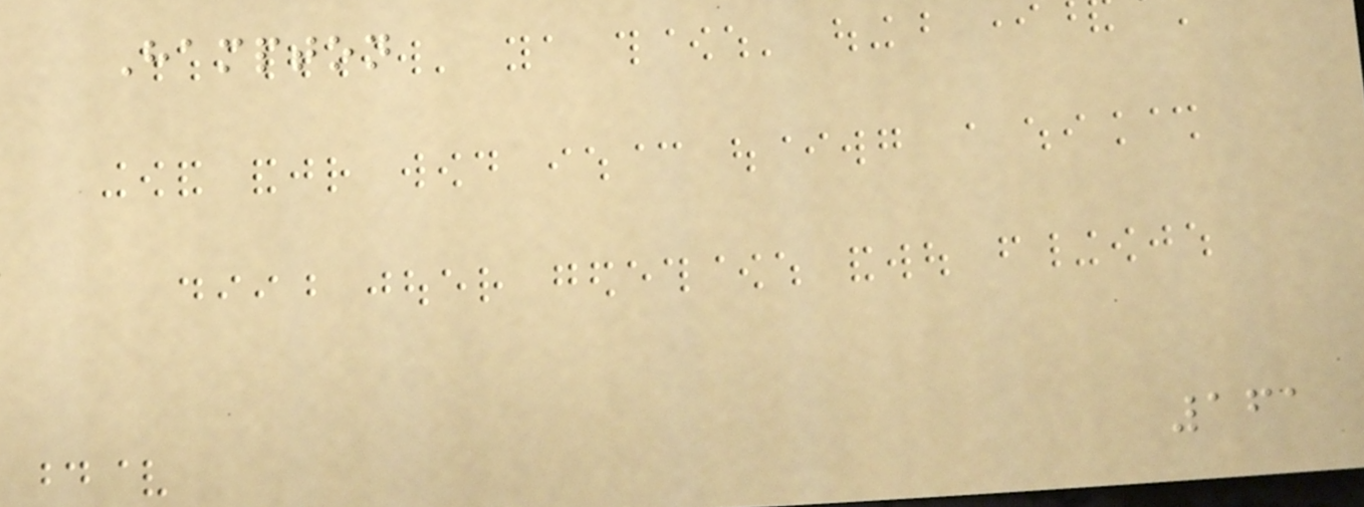Hampton
161
